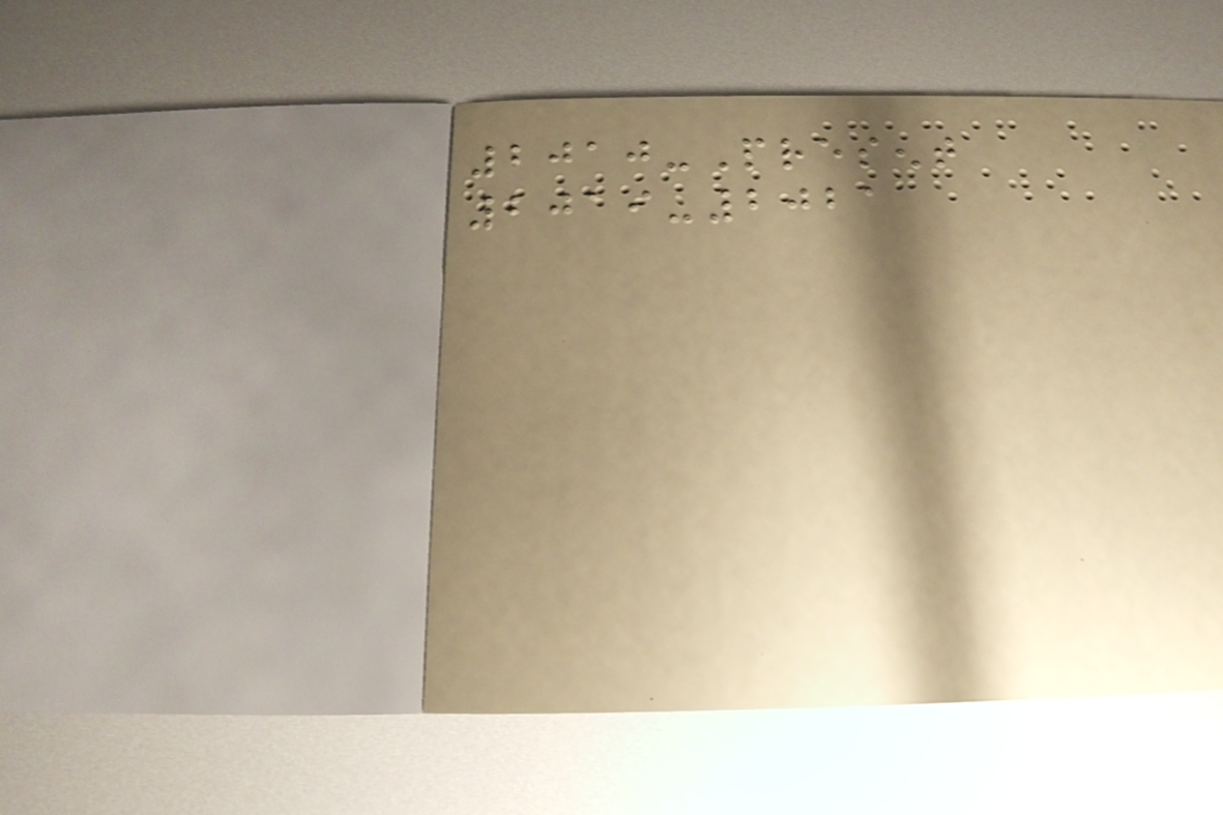2010-Present
2019-2021
